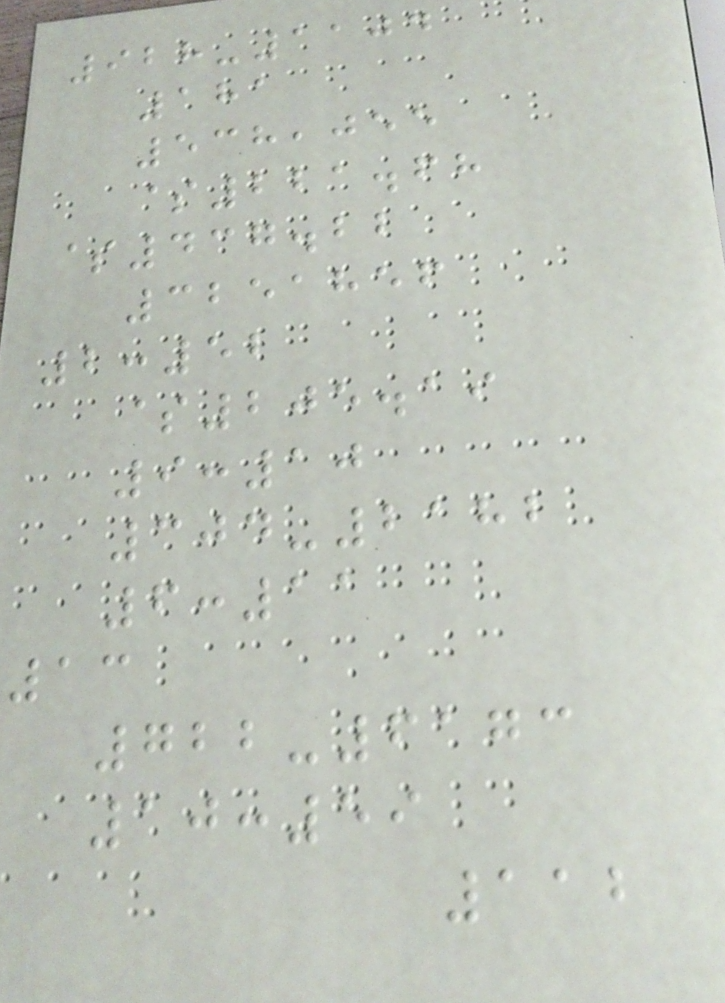928-1104
181
538,055
$221.68
$437.22
3251856
2:52
$205.19
9:10
304-2182
6:11
13
722-6173
10:59
112
